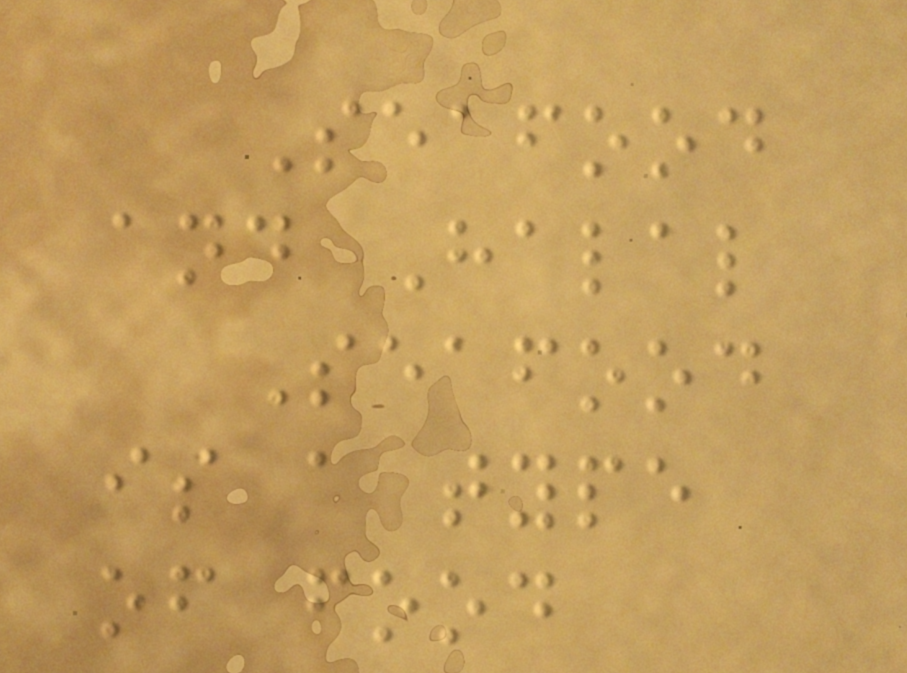Seafood
and Halal
Seafood
is a type
of food
